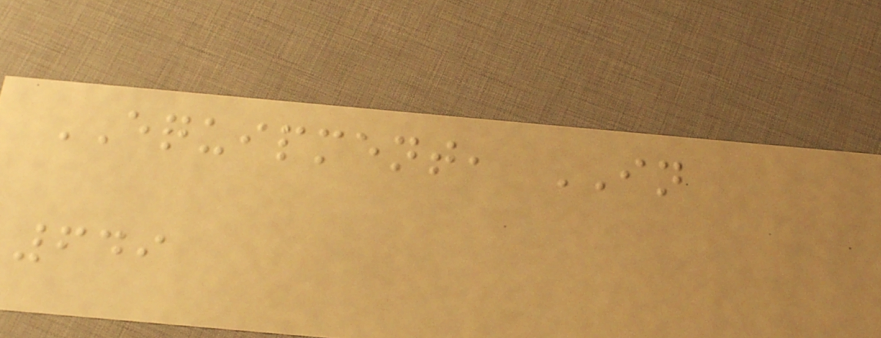EQUIPMENT, IN
649
